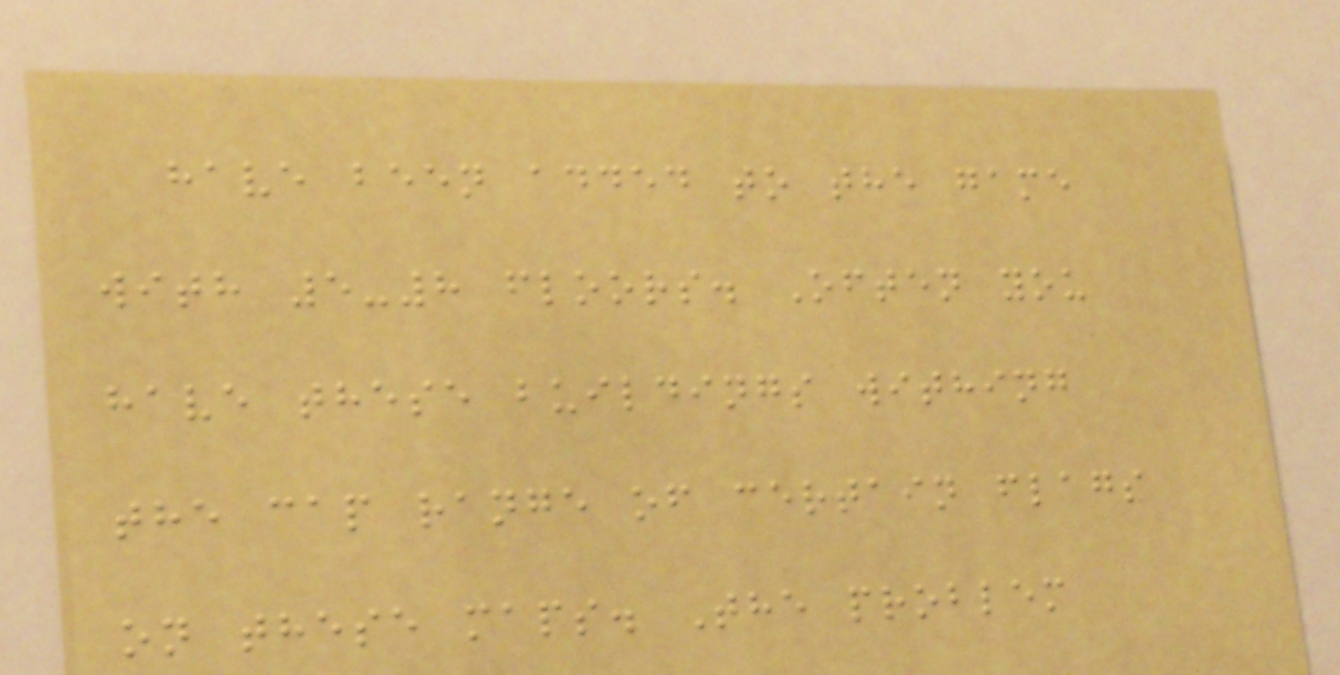have been added to the game
with 5-8 floors. Often you
have these buildings withing
the cap range of certain flags
on these maps. The problem
